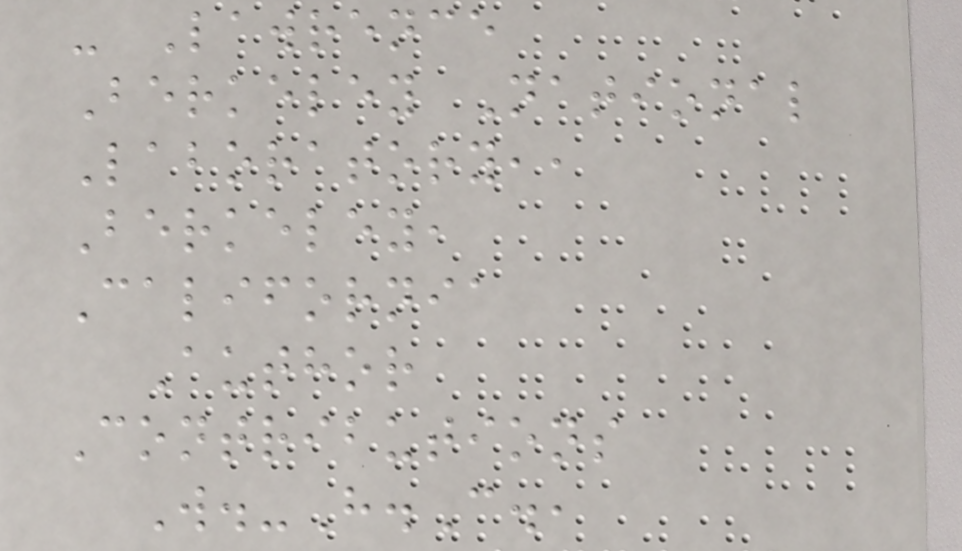- Lawrence
Berkeley National
Laboratory,,
Berkeley,
California
Author
Contributions
W.-H.C.,
